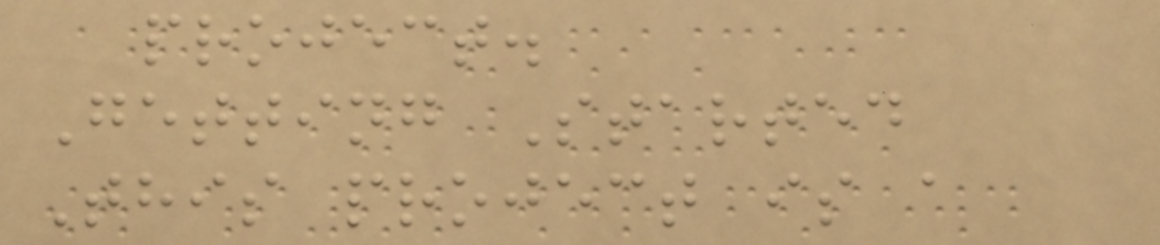project.
Getting Started
This project is a
